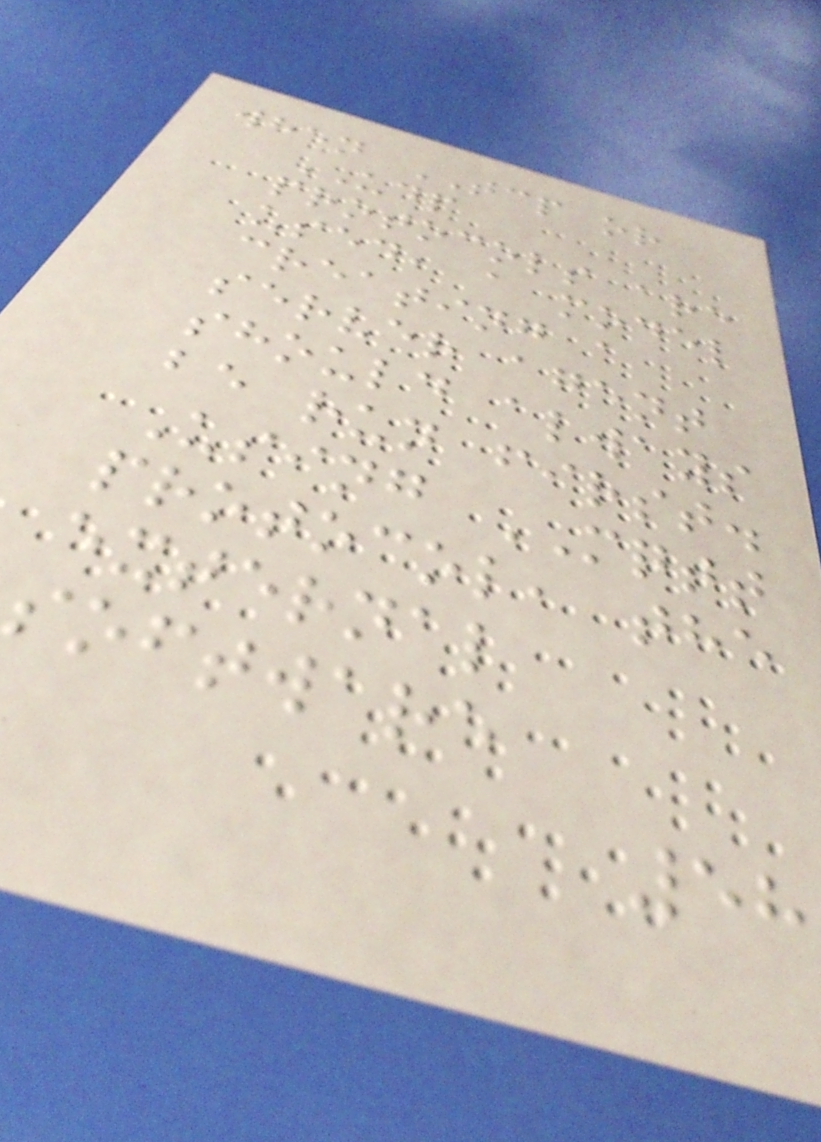when TCP or
UDP
protocols are
used, a model
creating a
server agent
should always
be run first.
Using MQTT
protocol, the
external
software
58
